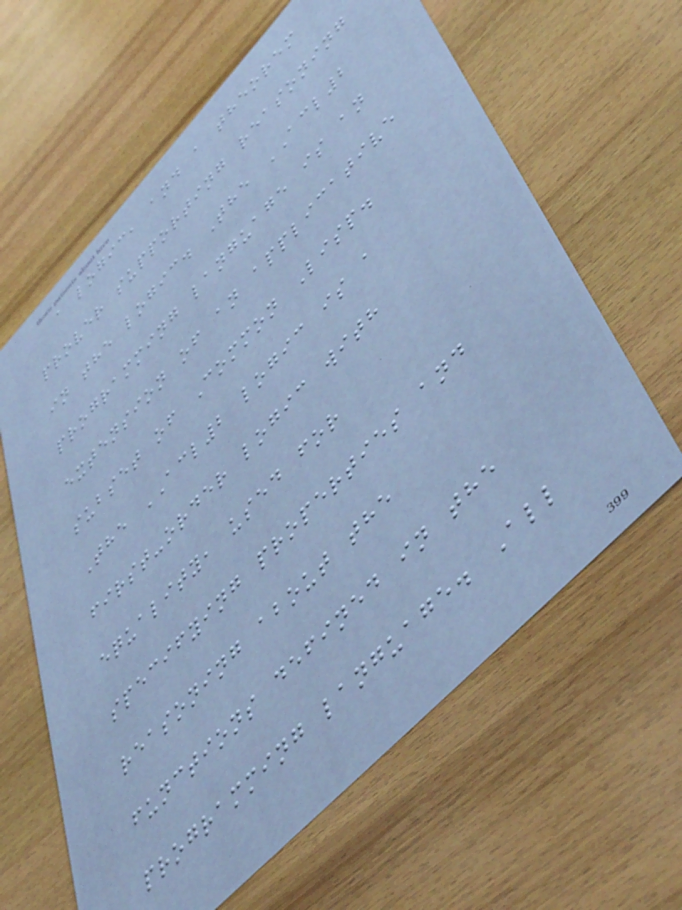a logic, and a theorem
prover supporting reasoning
in the logic. The ACL2
programming language is an
extension of an applicative
subset of Common Lisp.
The ACL2 logic is a
first-order logic with
equality, used for
specifying properties and
reasoning about the
functions defined in the
programming language. All
